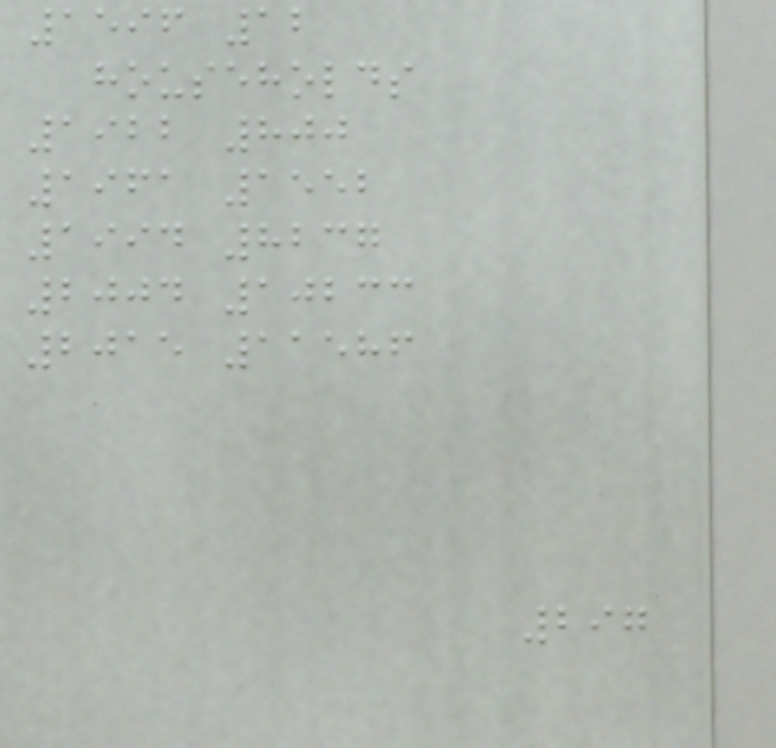1596 12
households
1922 800
1961 1552
1994 8237
2004 10233
2015 11586
297
